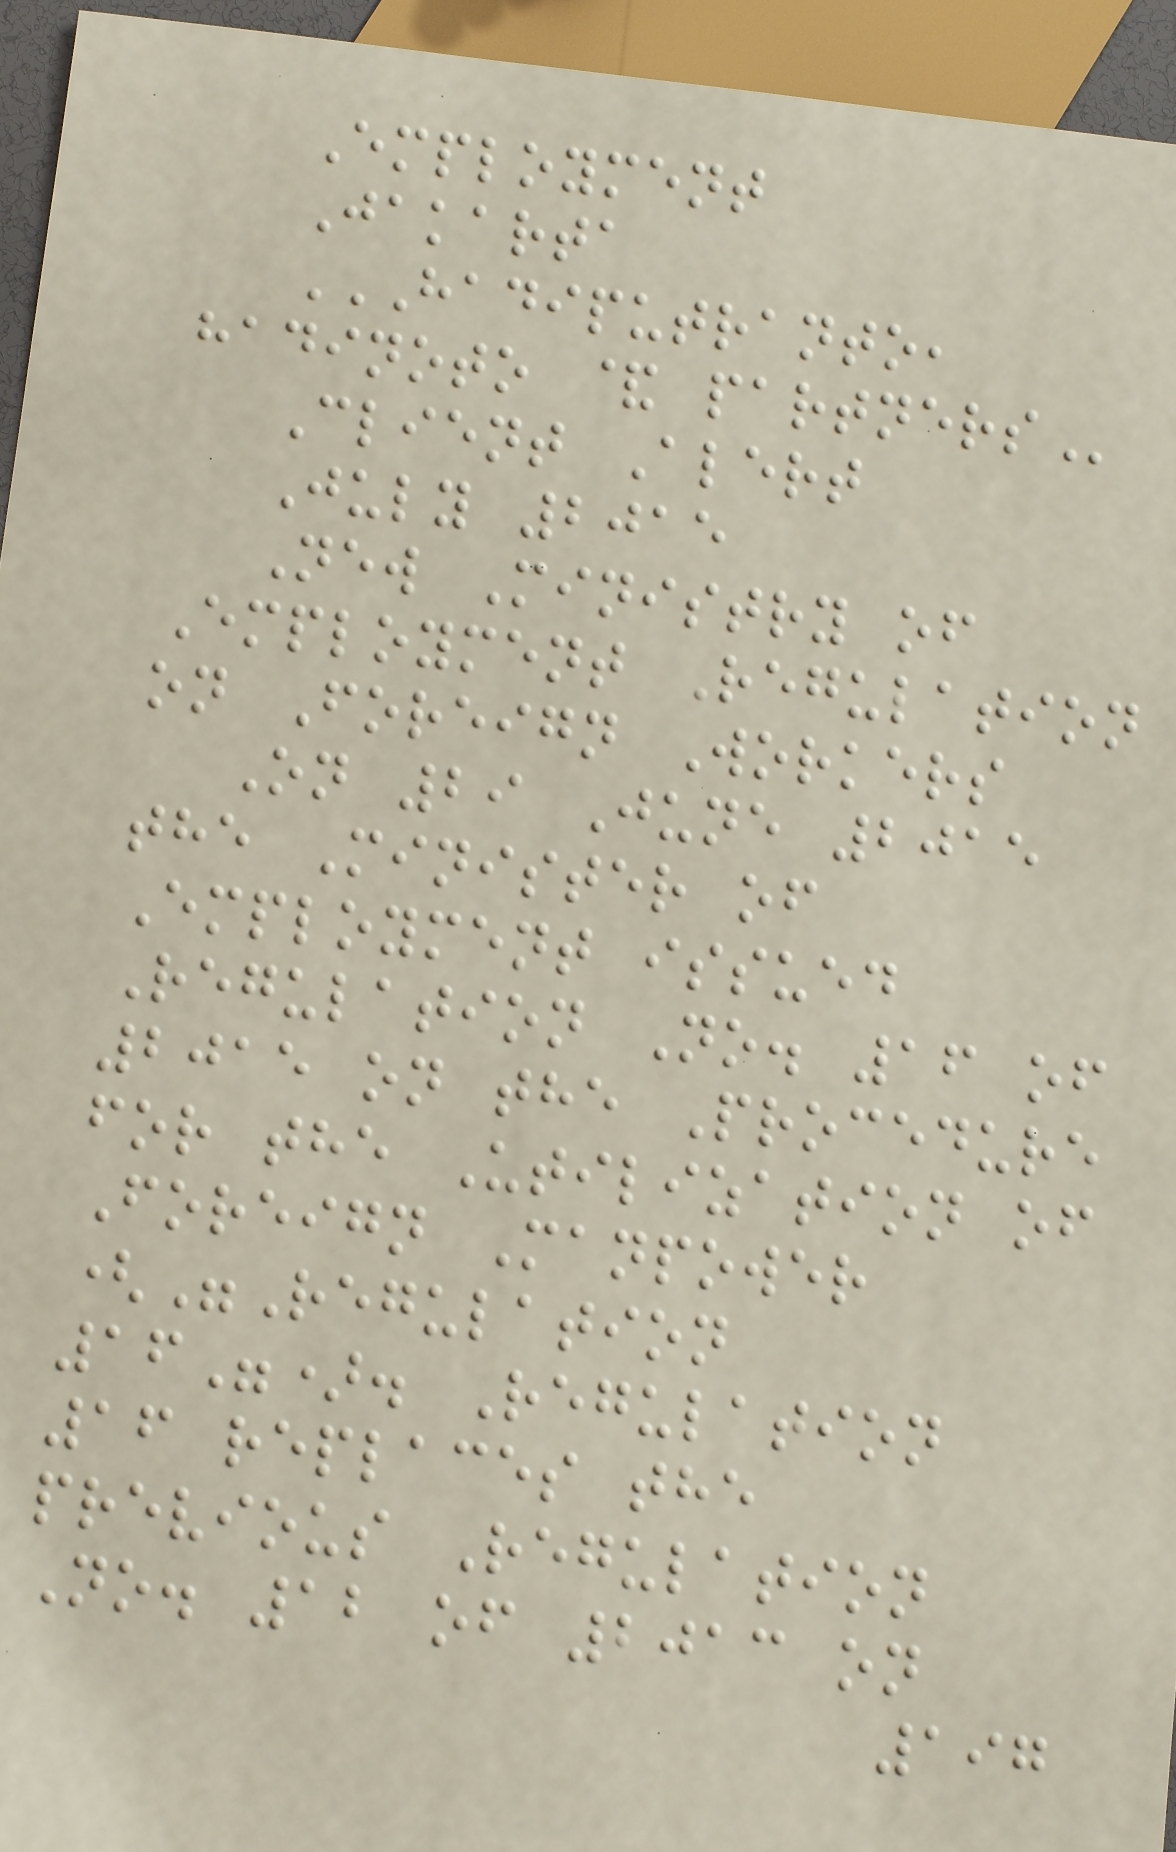Employment
Jakarta
HADIPUTRANTO,
HADINOTO & PARTNERS
Client Alert
July 2015
New Ministry of
Employment Regulation
on Foreign Workers
On 29 June 2015
the Minister of
Employment issued
Regulation No. 16 of
2015 on the Procedure
for the Utilization of
Foreign Manpower
("Regulation
16"). Regulation
16 replaces the
previous Regulation
No. 12 of 2013 on
197
